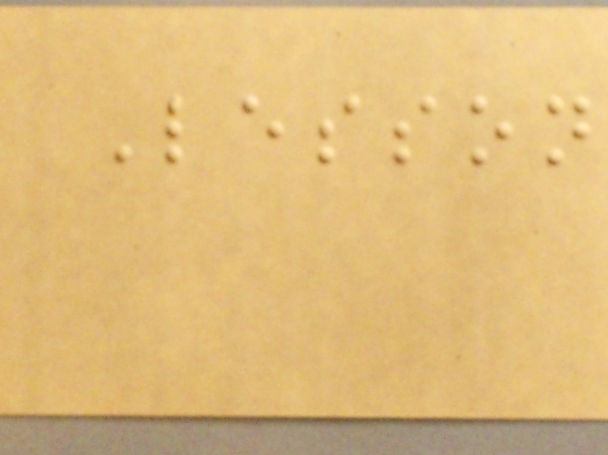Lesson
